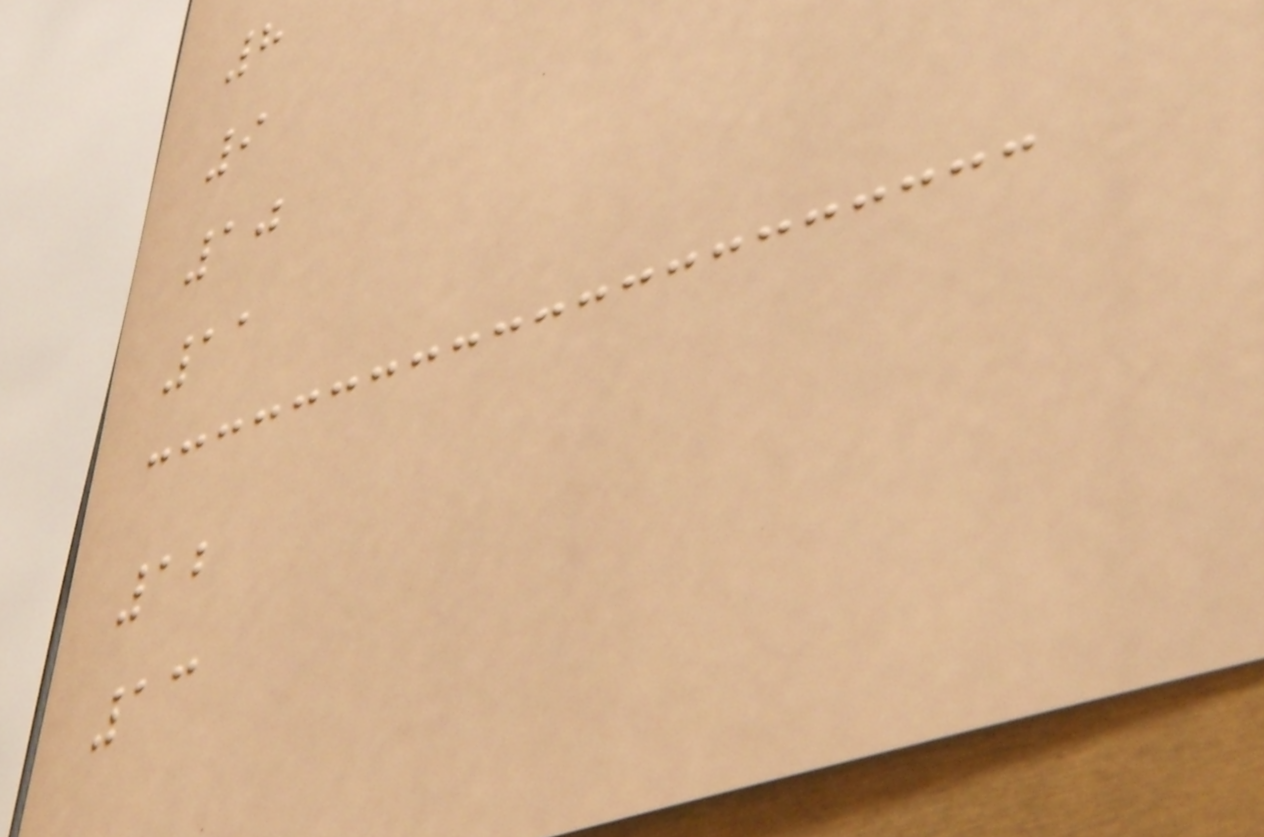8
9
10
11
12
13
